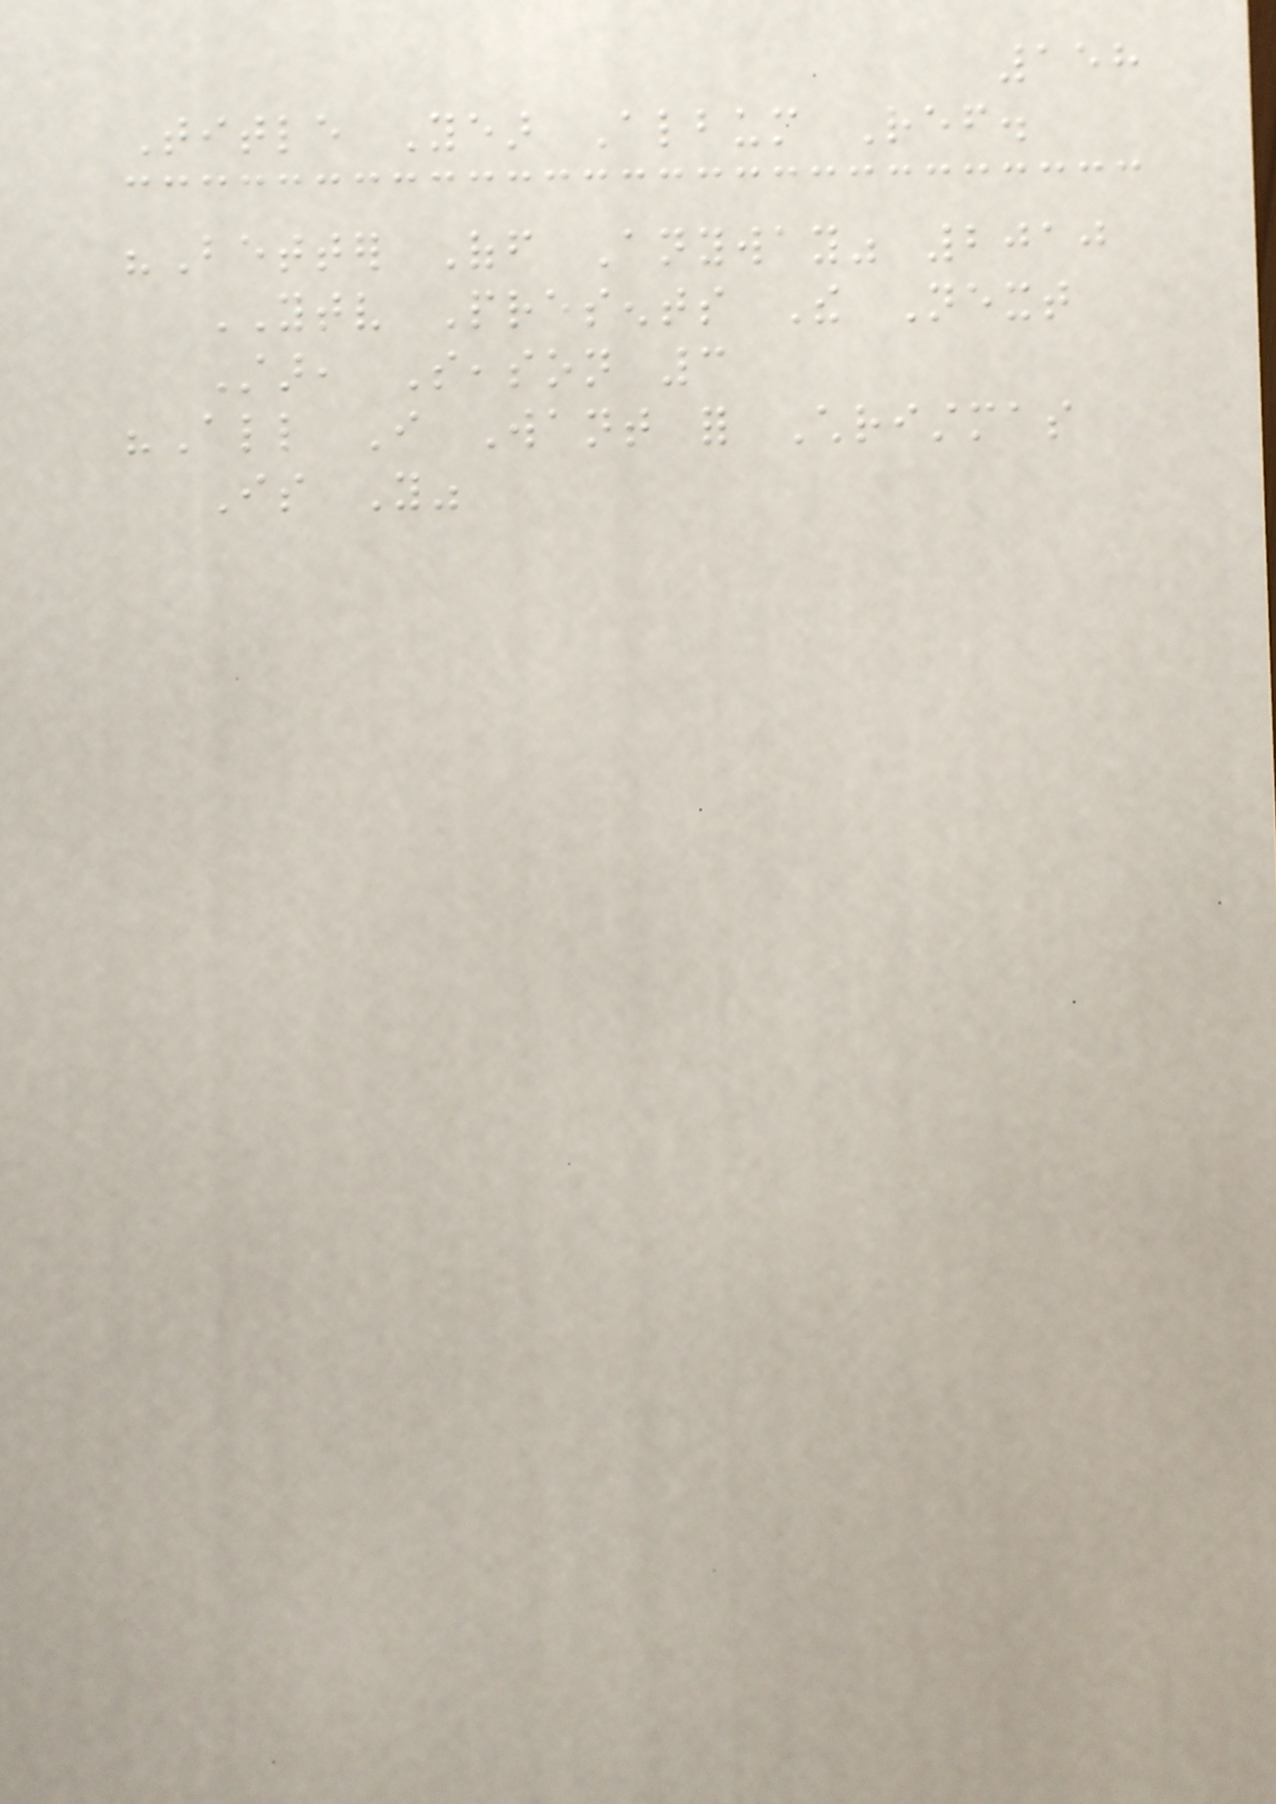158
Title Year Album Ref.
"Better Off Anyway" 2010
YTV Presents The Next
Star, Season 3
"All I Want for Christmas
Is You"
